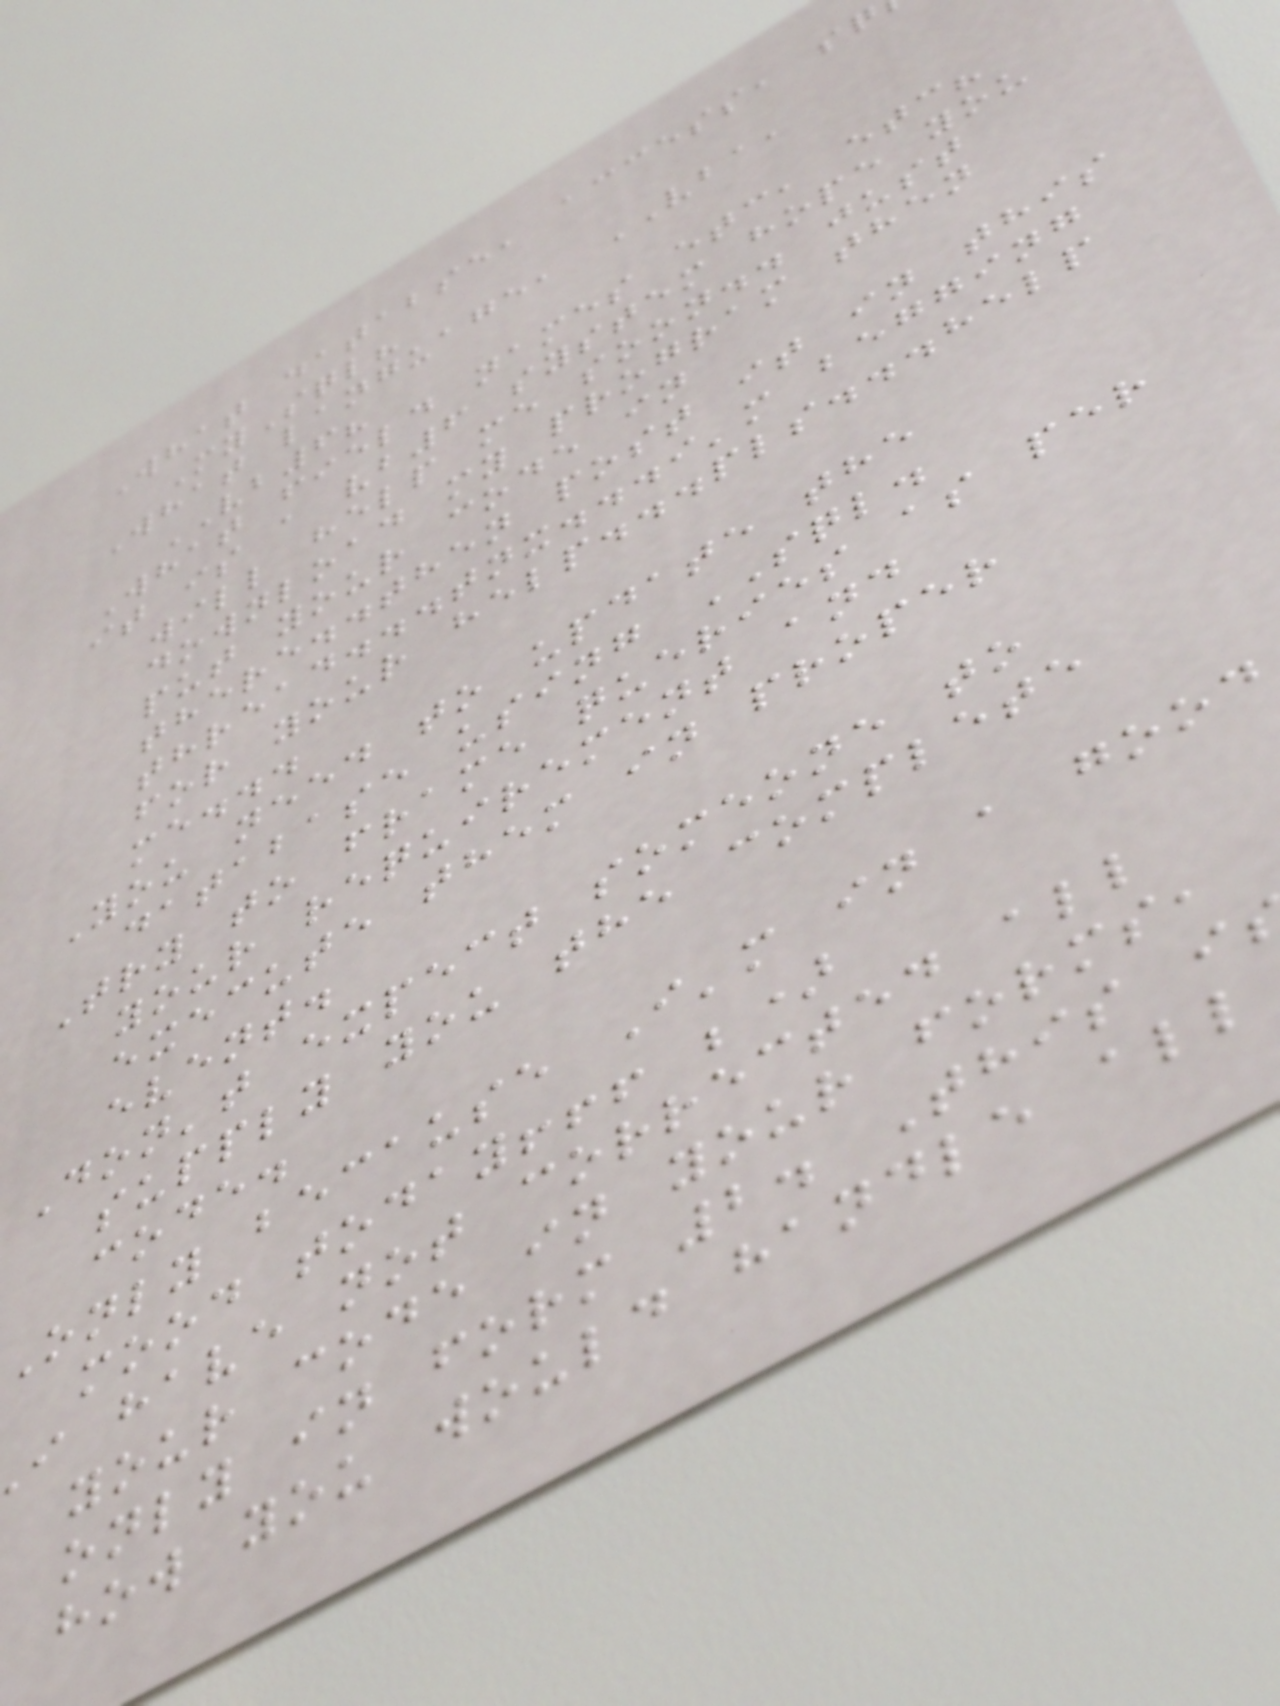What databse, access, sq
MySql?
What language, VBA,
VB6?
What field names etc, etc?
it is a vb6 system hope you
will help me soon.. just
download my program then
put your code in
there..then post it in this
thread...tnx...i'm begging
for your help...pls...help
me...
You need to update the
database using SQL.
Try to frame queries as per
your requirement and
execute them in proper
event.
Don't expect someone to
supply you the complete
code.
Only because I'm in a good
mood today!!! ;)
i have not corrected all
your code in your forms,
only in form 2. This i
how you would handle all
